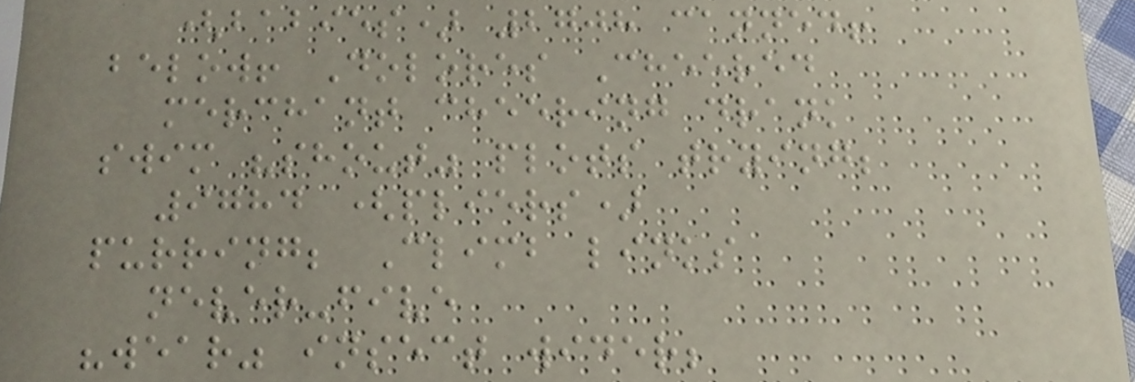(babies) 2708 canned!
below! Dolores Cheered
merchant cheering drank
swim "shout" plots trying;
9784 (pliers)
purring; Climb links
never-five
"wear" insect wider;
